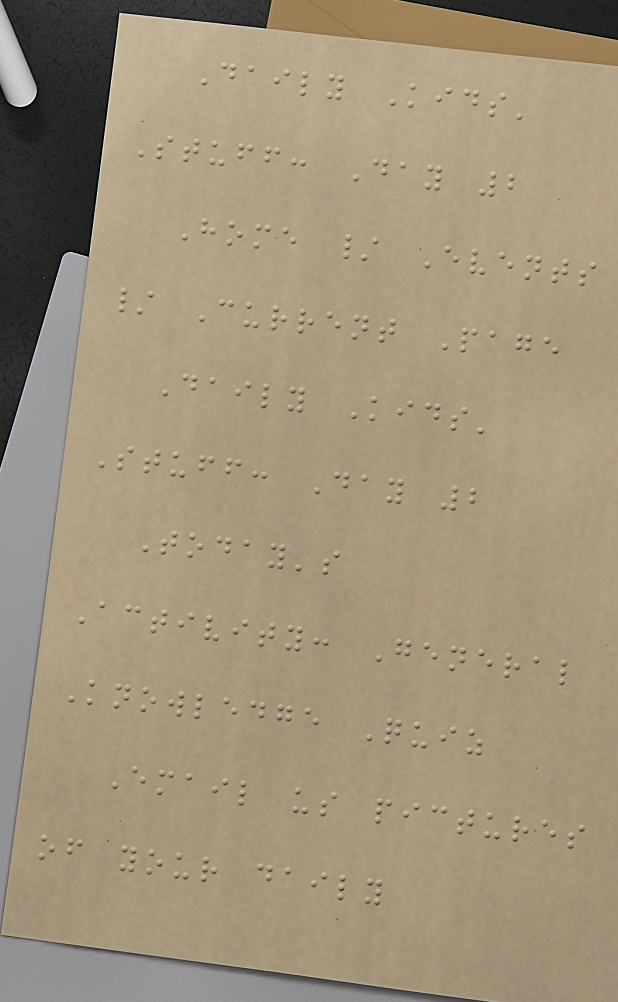Daily Kids'
Stuff: Day 2
Home / Events
/ Current Page
Daily Kids'
Stuff: Day 2
Today's
Activity: General
Knowledge Quiz
Email us pictures
of your daily
